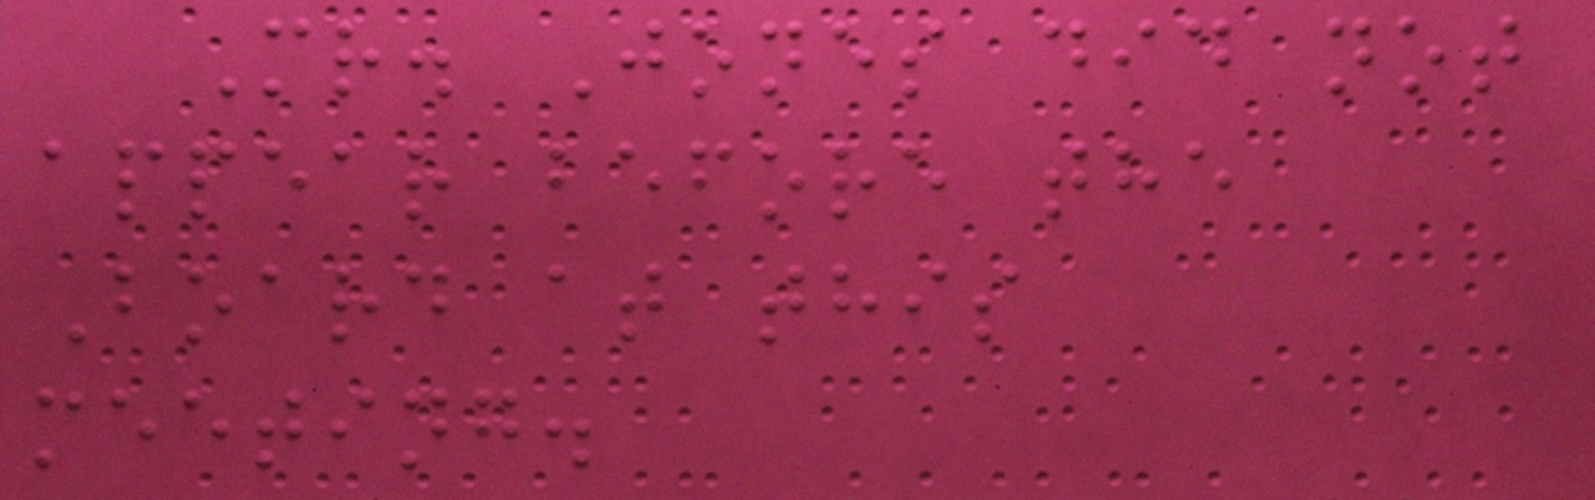Mr. Jones did not
appear before the
Board at this
meeting.
